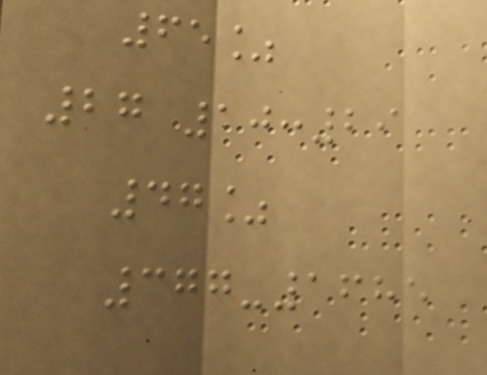65%
27 10:29
47%
377-1685
